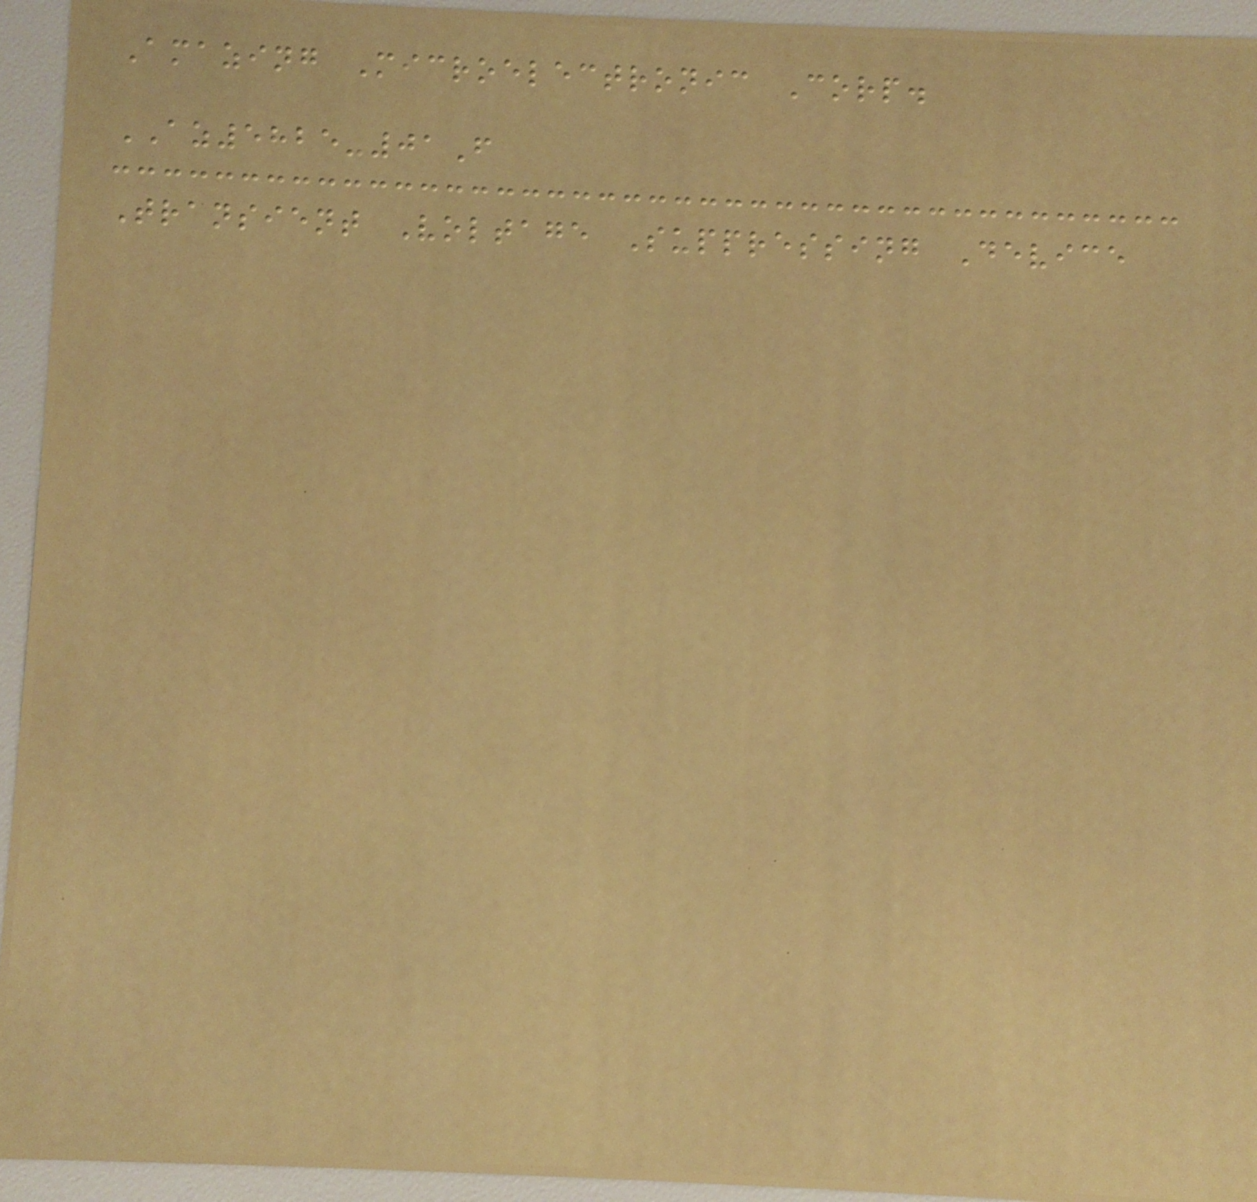Amazing Microelectronic Corp.
AZ5825-01F
Transient Voltage Suppressing Device
